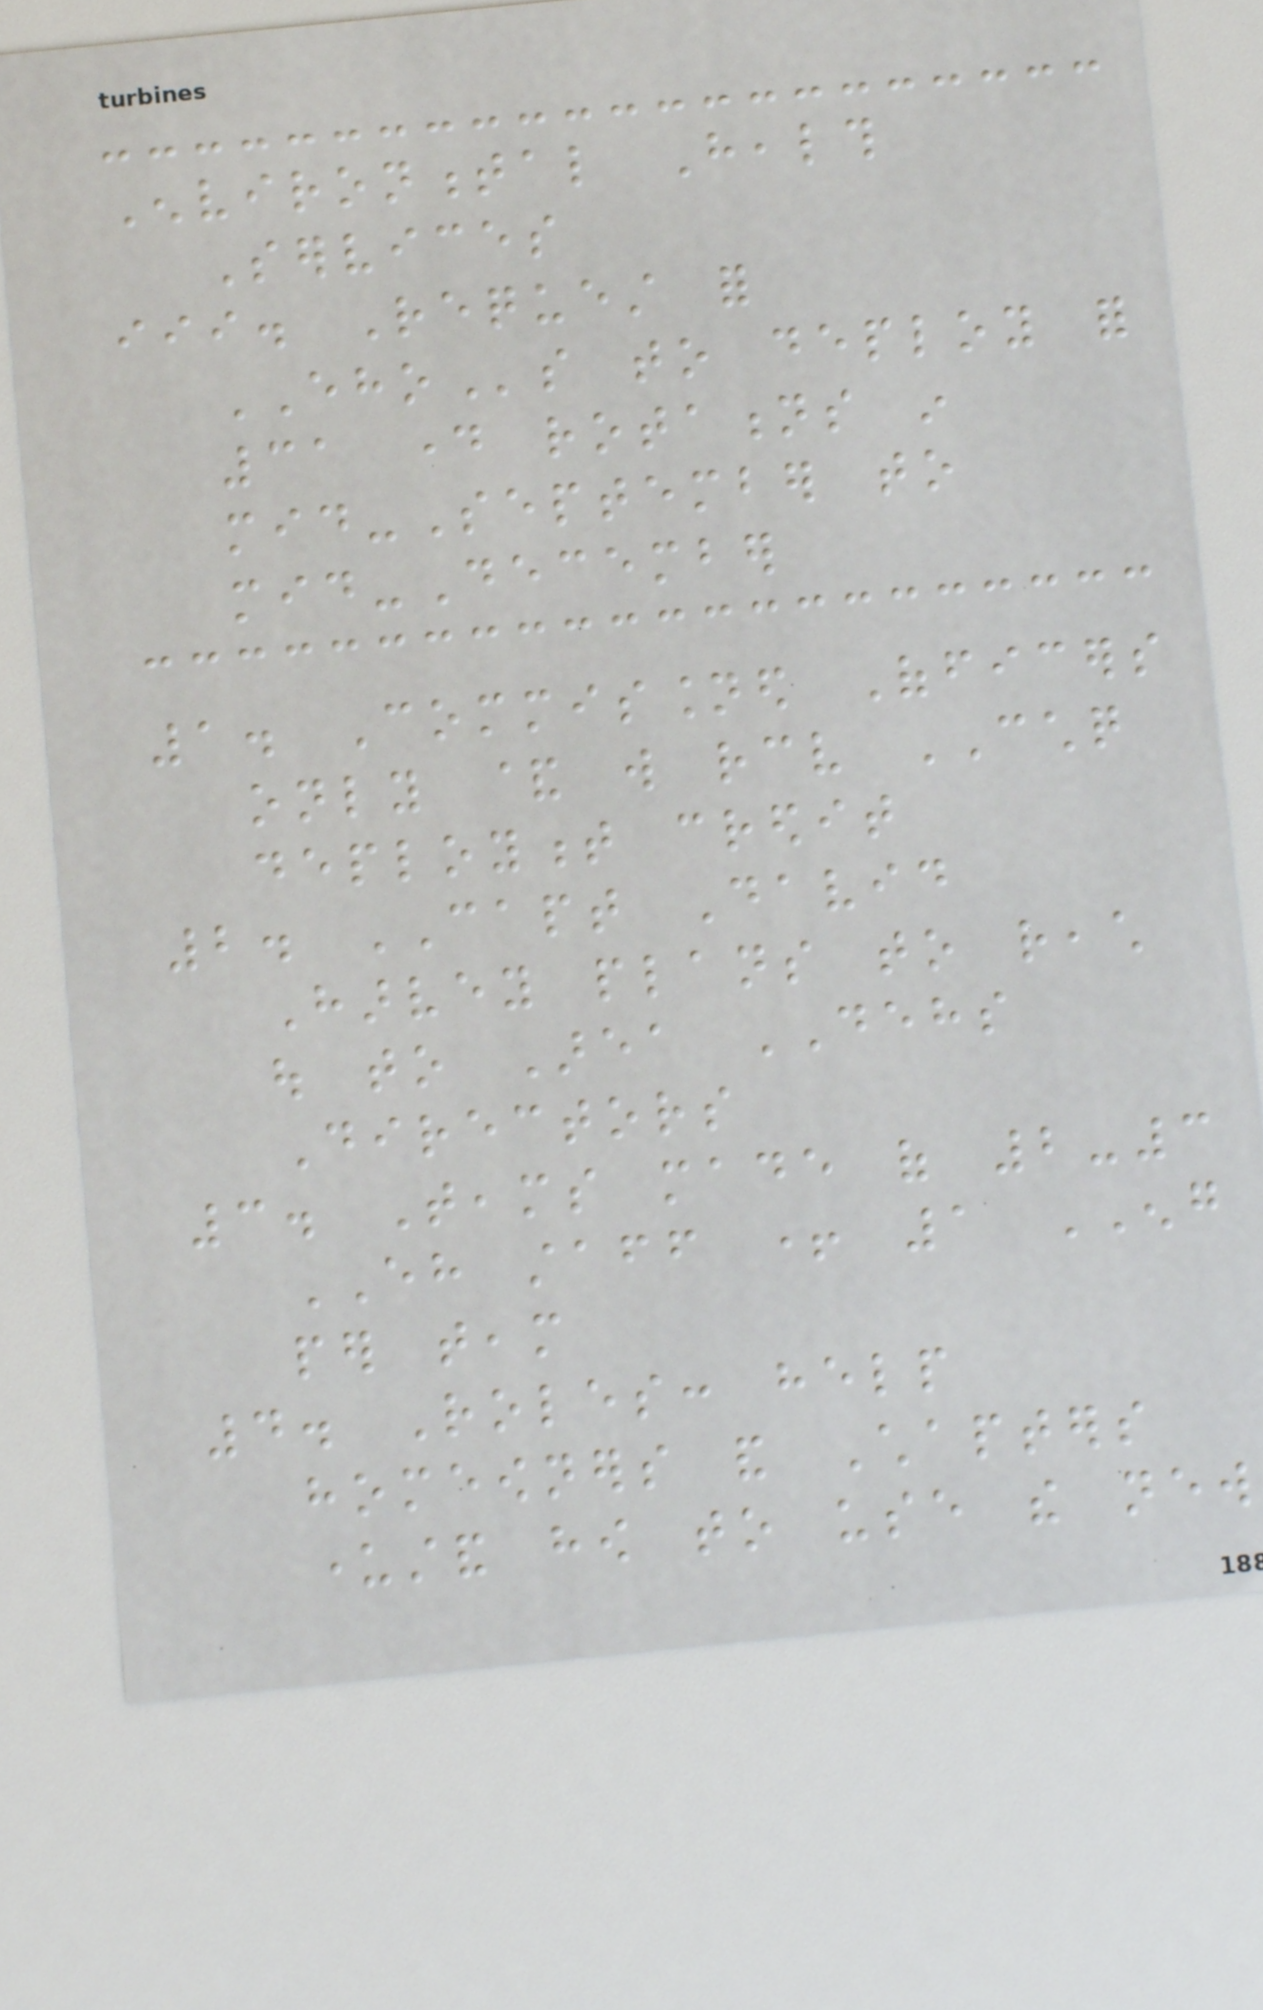Environmental Health
Services
iii. Request for
EHOs to deploy for
31 day rotations in
mid-September to
mid-December
1. Commissioned Officers
only & will receive CCHQ
deployment credit
2. CAPT David
Harvey plans to reach
out to Area DEHS
Directors
3. Teams made of 2-3
EH staff + 1 ENG
per team
4. Roles: help
homeowners and Chapters
understand how to use the new
